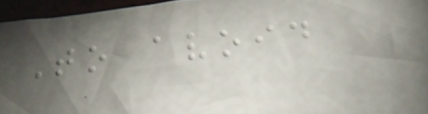To avoid
